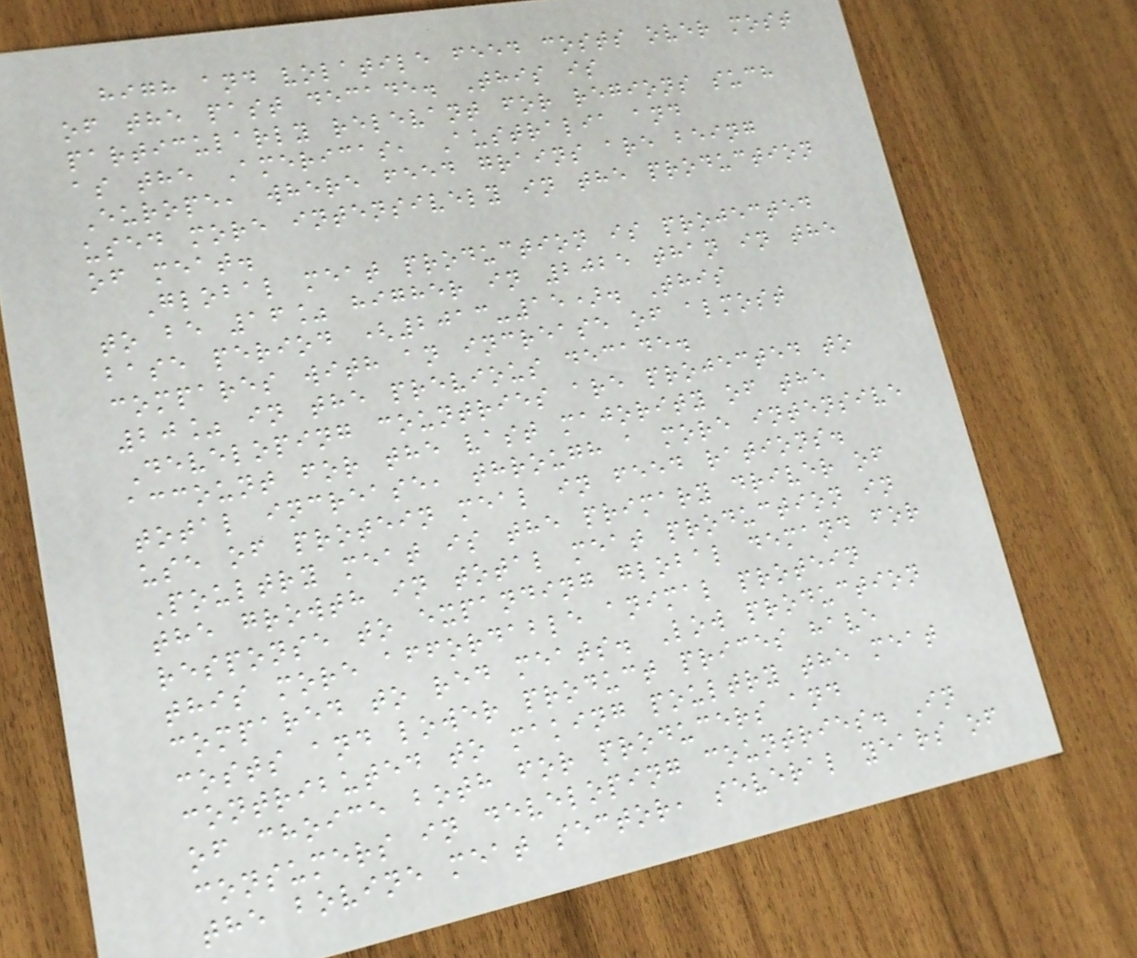high and volatile feed costs over most
of the past decade. This is
particularly relevant for regions such
as the Americas, Australia and
Europe, where feed grains are being
used more intensively in the production
of meat.
Global meat production is projected
to be 16% higher in 2025 than in the
base period (2013-15). This
compares with an increase of almost
20% in the previous decade.
Developing countries are projected to
account for the vast majority of the
total increase, through a more intensive
use of protein meal in feed rations.
Poultry meat is the primary driver of
the growth in total meat production in
response to expanding global demand for
this more affordable animal protein
compared to red meats. Low production
costs and lower product prices have
contributed to making poultry the meat
of choice both for producers and
consumers in developing countries. In
the bovine meat sector, several years of
